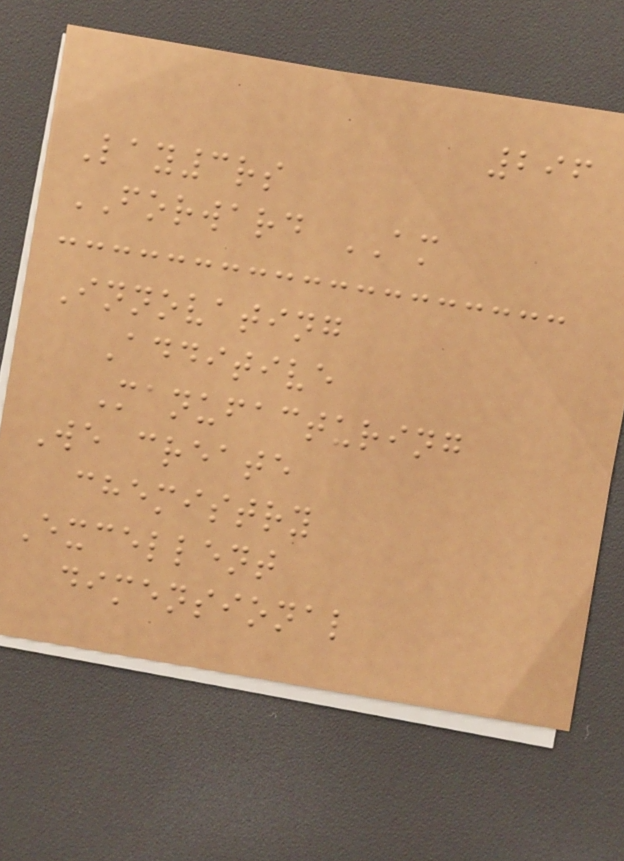296
Lay3rs
FORWARD AM
Innovating
Additive
Manufacturing
We create
chemistry
Excellent
dimensional
